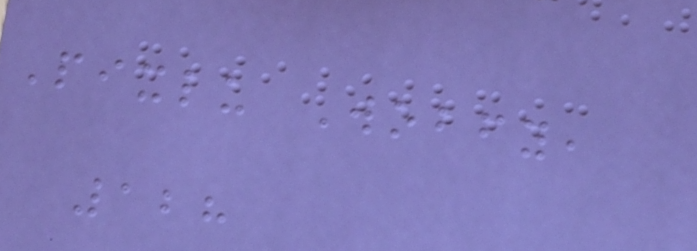Pixlu Wobfy,
128
